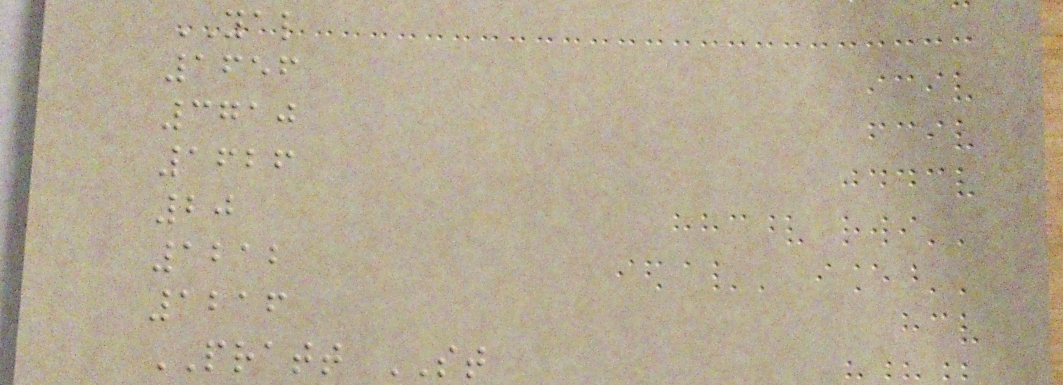YAL
1656
3710
1626
20
1212
1216
PRATT ST
